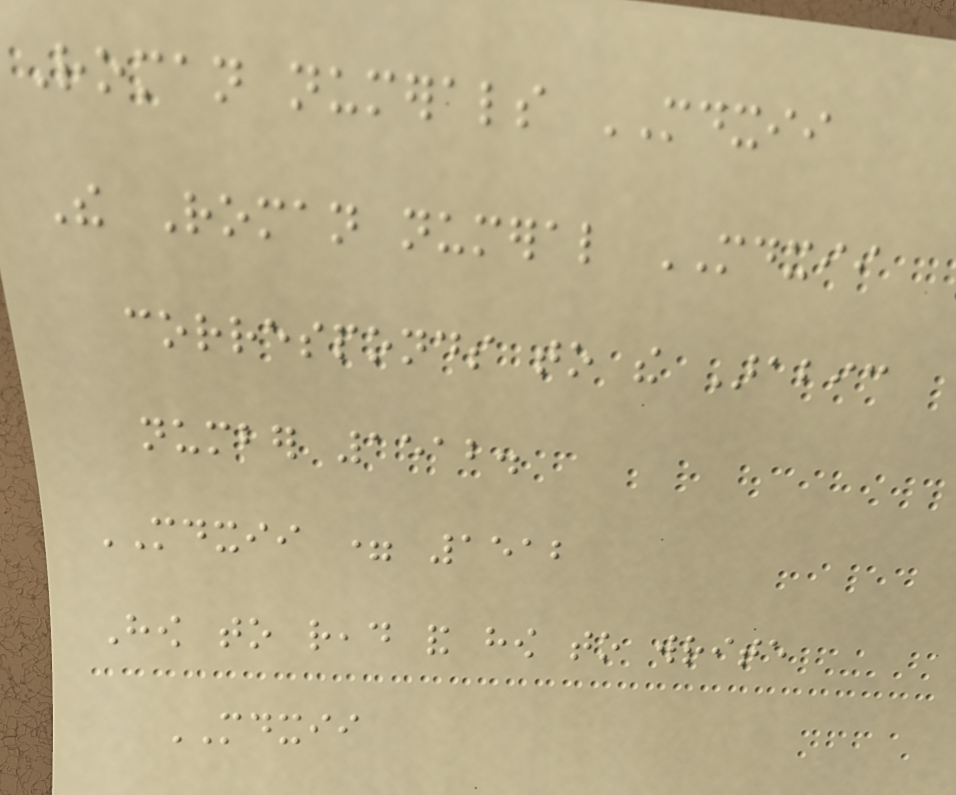Roman numerals MDXII
The Roman numeral MDXII
corresponds to the Arabic
number 1512.
MDXII = 1512
How to read and how to write
MDXII
